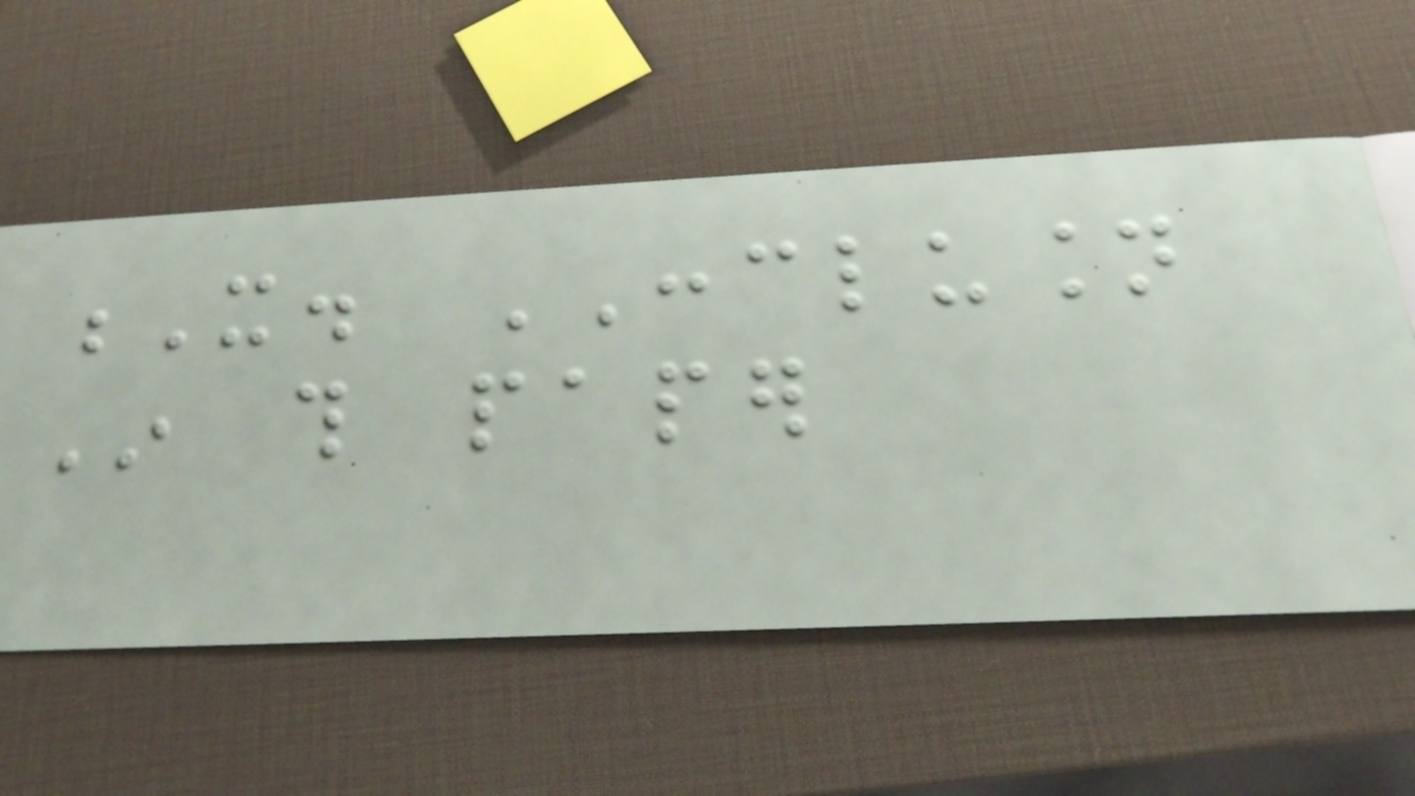X. CONCLUSION
In this paper
